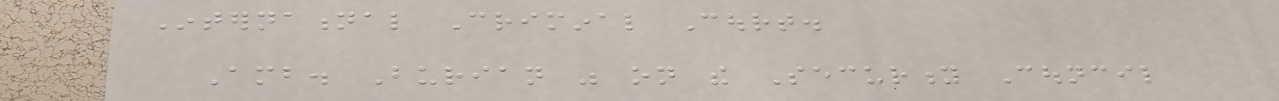International Criminal Court.
Amb. Burian was on the Security Council
